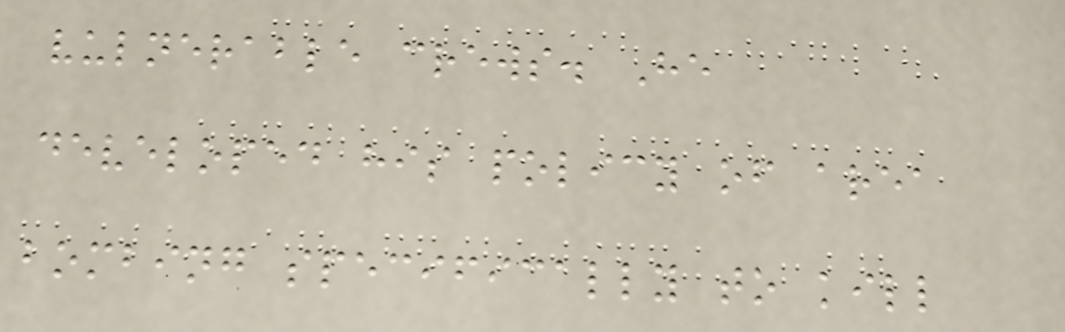vulnerable crews. He
developed his policy of area
bombing specifically to kill
